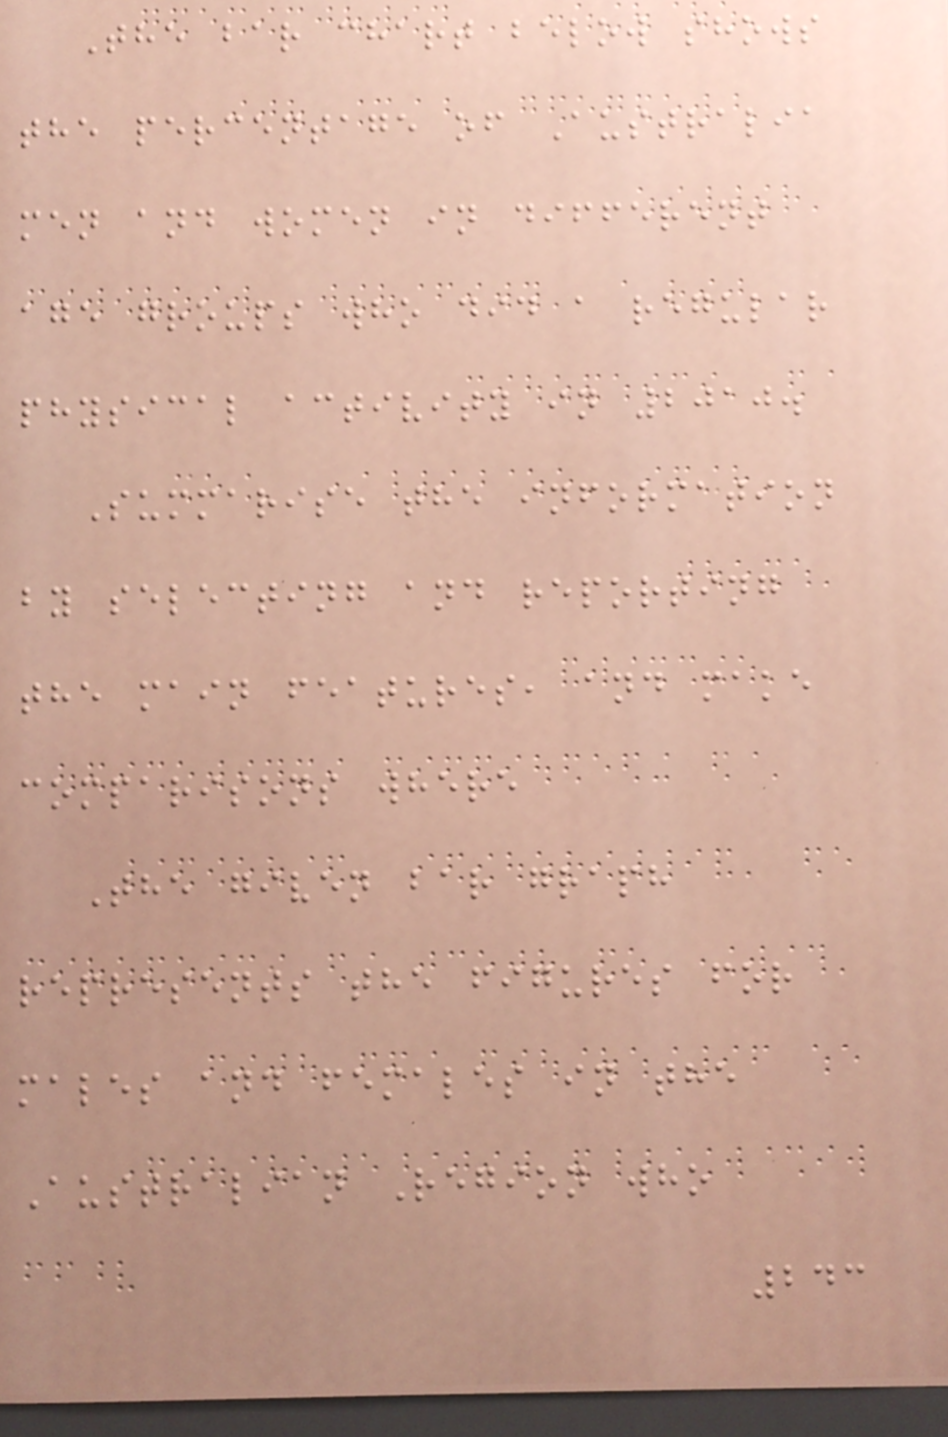The bar chart below shows
the percentage of Australia
men and women in different
age groups who did a regular
physical activity in 2010.
Summarise the information
by selecting and reporting
the main features, and make
comparisons where
The given bar graph
represents the figures for
males and females in the
Australian Region who
243
